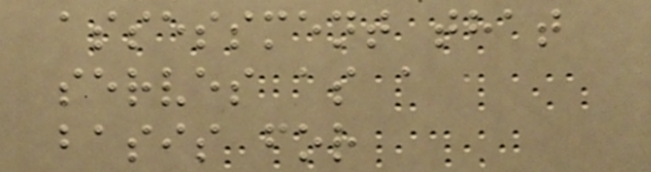assessment that
serves as a
basis for
